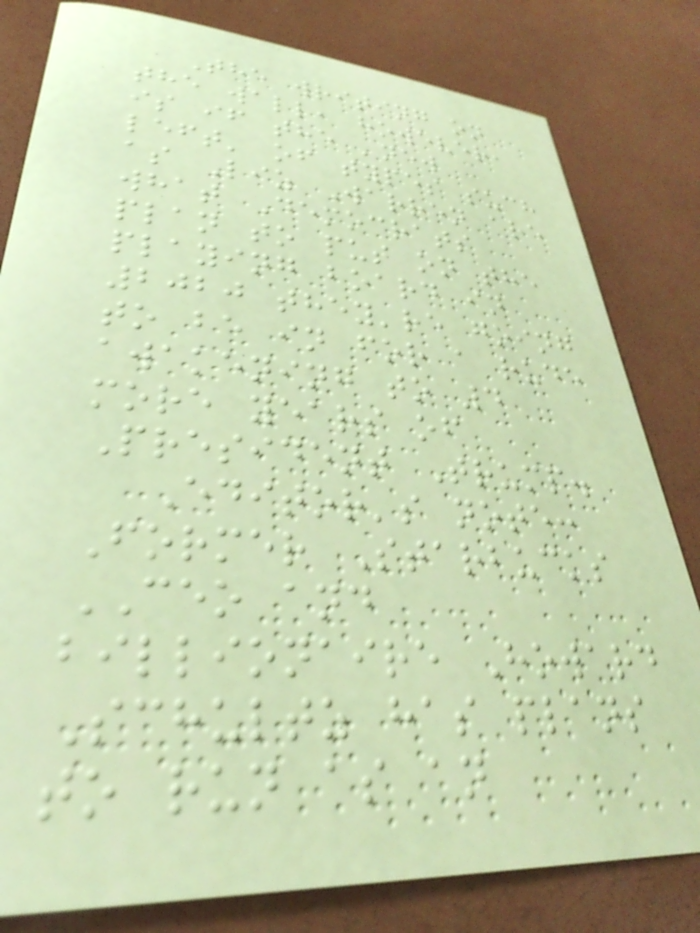The writing on
the wall, however,
is if the 'new
left' of types such
as Liz Warren are
what Democrats
plan to put on the
playing board in
2020 they're going
to be in for a rude
awakening to 4
more years of
President Trump.
Editor's note:
Former Starbucks
CEO and
billionaire Howard
Schultz has plans
to run as an
